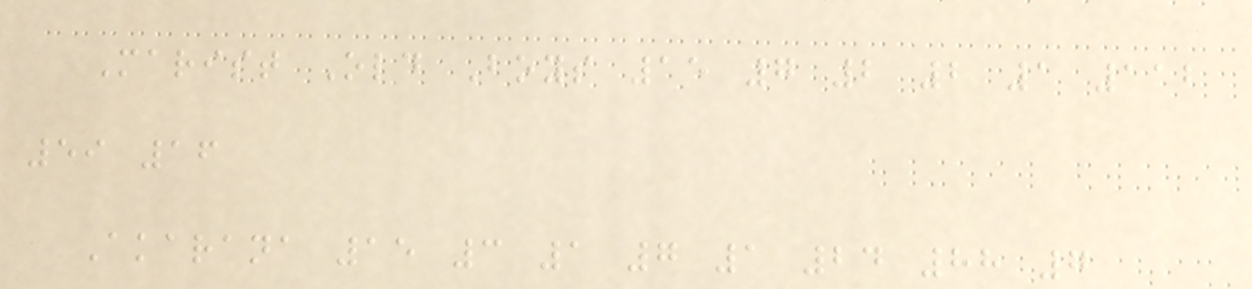Marist Old Boys 15 7 2 2 1 112
59 16
Akarana 15 3 1 7 1 24 88 7
